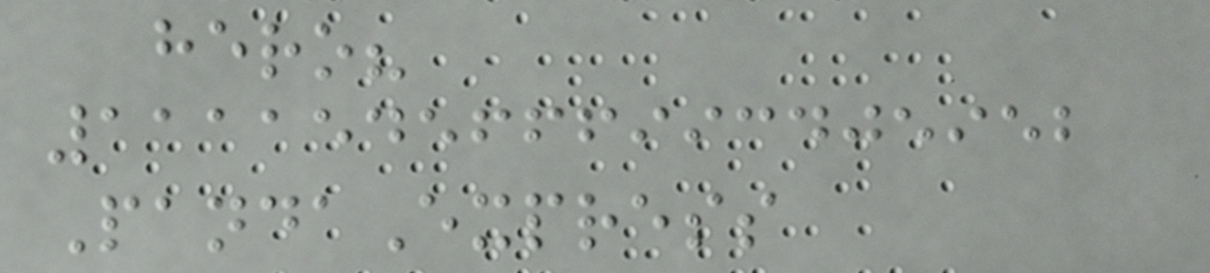hero?
1111545666993405952
PandaExpress
